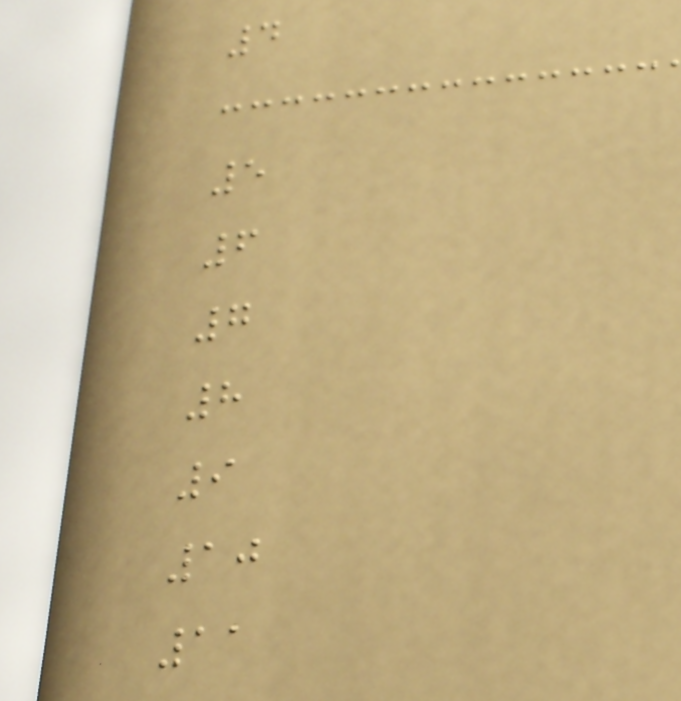4
5
6
7
8
9
10
11
